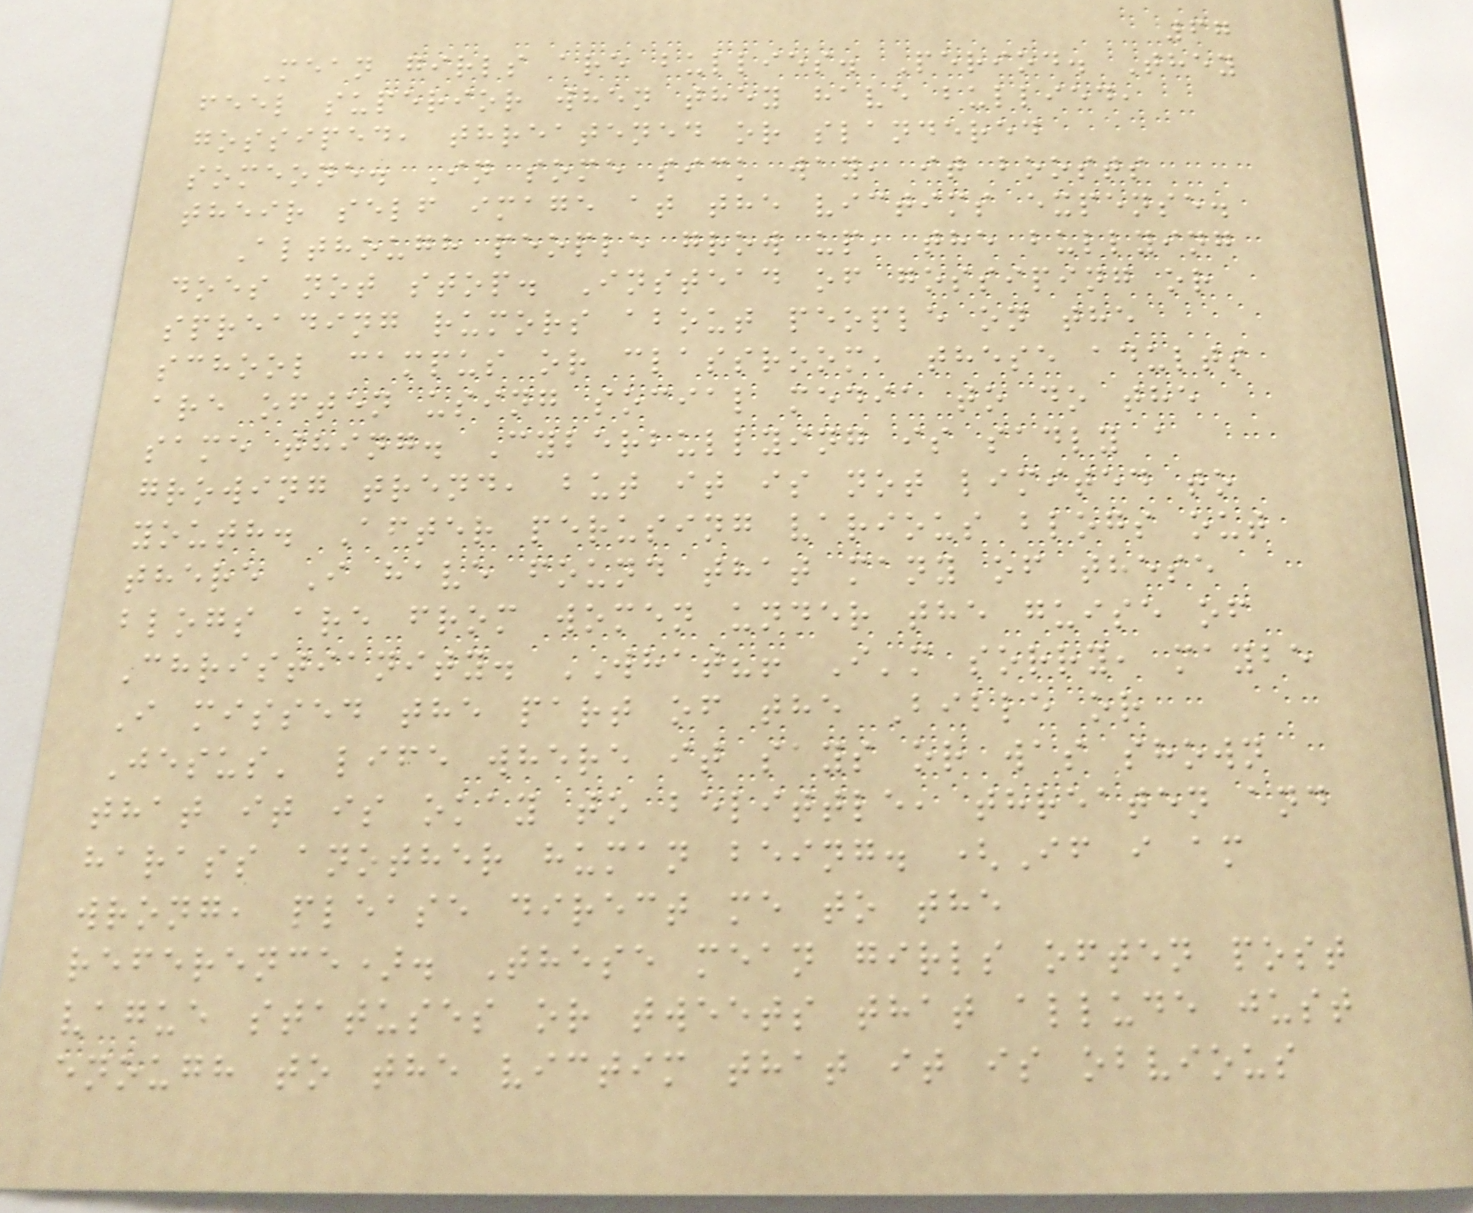67
Mean girls are bullies. Period. They
feel superior when they have bullied,
gossiped, threatened or slandered
someone. In some sick way, it boosts
their self image at the victims expense.
Although people grow up, the bullying
does not stop. Instead of gossiping or
spreading rumors about people on the
school campus or classroom, these adults
are often using social media to do the
same thing. Cyberbullying is sadly a
growing trend, but it is not limited to
youth. After perusing various blogs out
there I have found that many of these
blogs are from women under the guise of
Christianity. WHAT?! I'm sorry, maybe
I missed the part of the Bible or
Jesus' life where it says or was shown
that it is okay to belittle, threaten and
harass another human being. (If i am
wrong, please direct me to the
reference). These mean girls often post
vague statuses or tweets that allude just
enough to the victim that it is obvious
